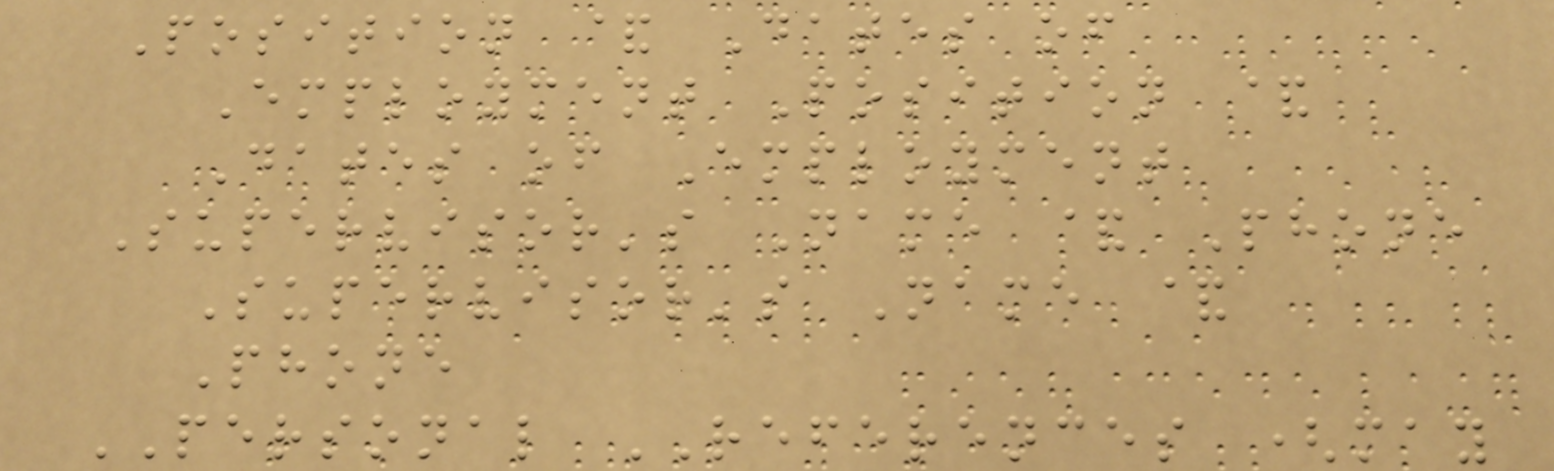Position & Dates of
Employment Position &
Dates of Employment
Supervisor's Name & Phone
Supervisor's Name &
Phone
PERSONAL REFERENCES (may
